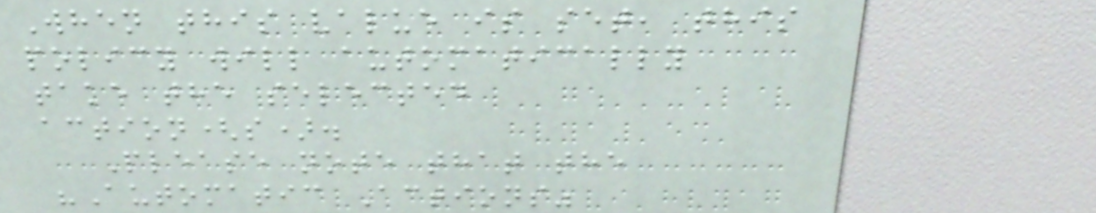When this value is set, this
policy will automatically
take the selected
action(s).
Please note that the
"Automatic Actions"
